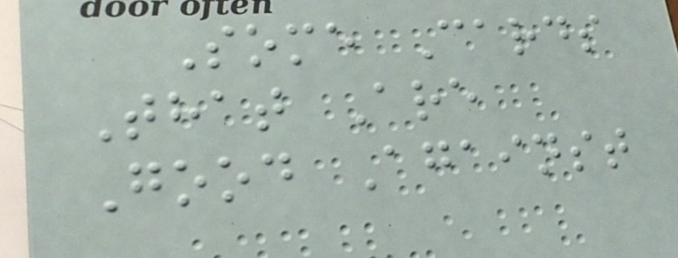Some Cards
That Are
Good Against
